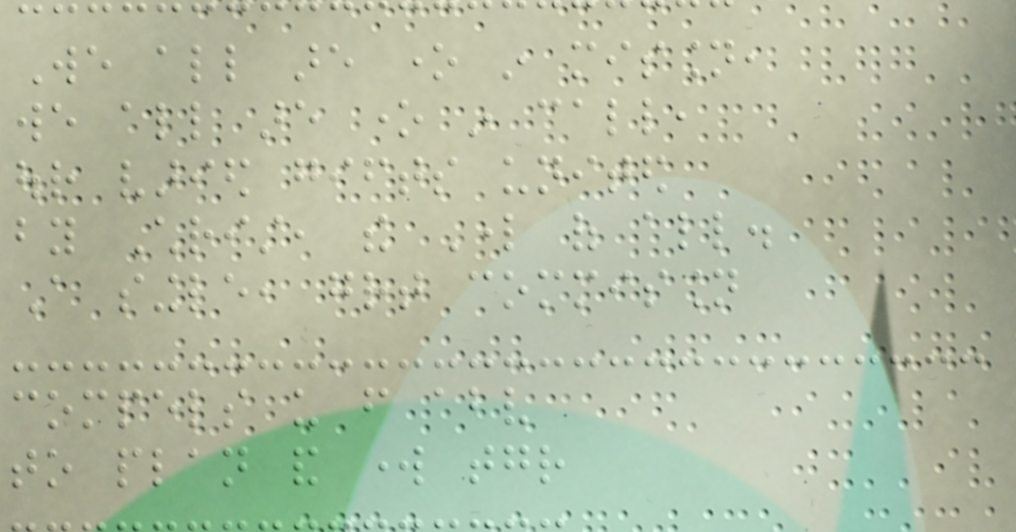We all are one in mission,
we all are one in call,
our varied gifts united
by Christ, the Lord of all.
A single, great commission
compels us from above
to plan and work together
